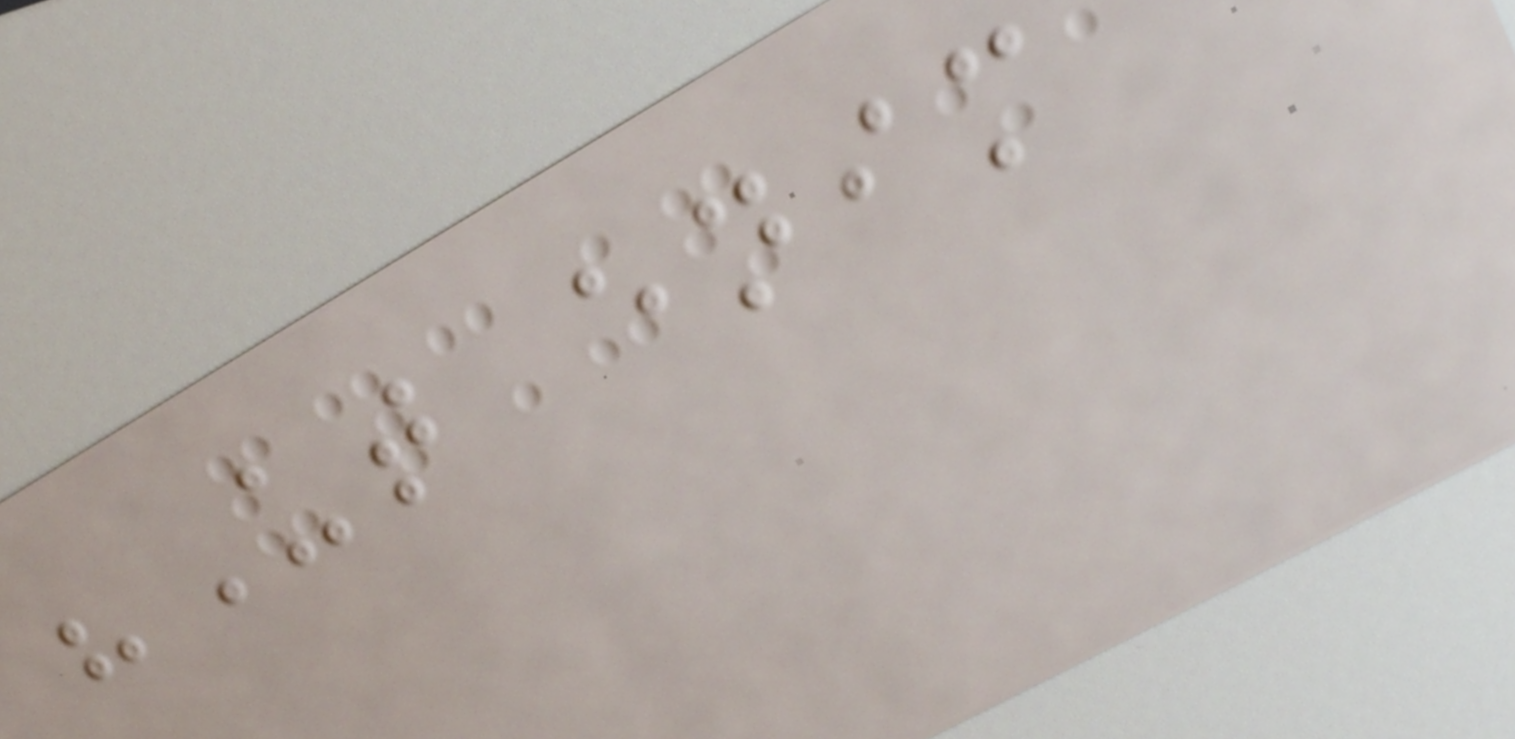"Ut enim
